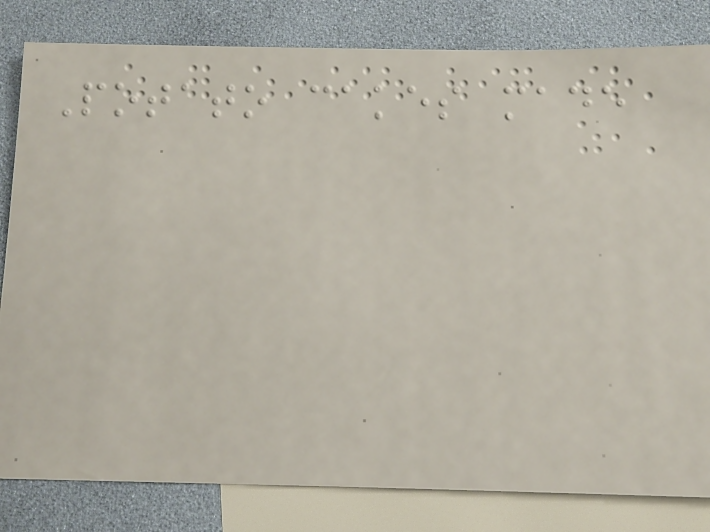Potato cakes made
